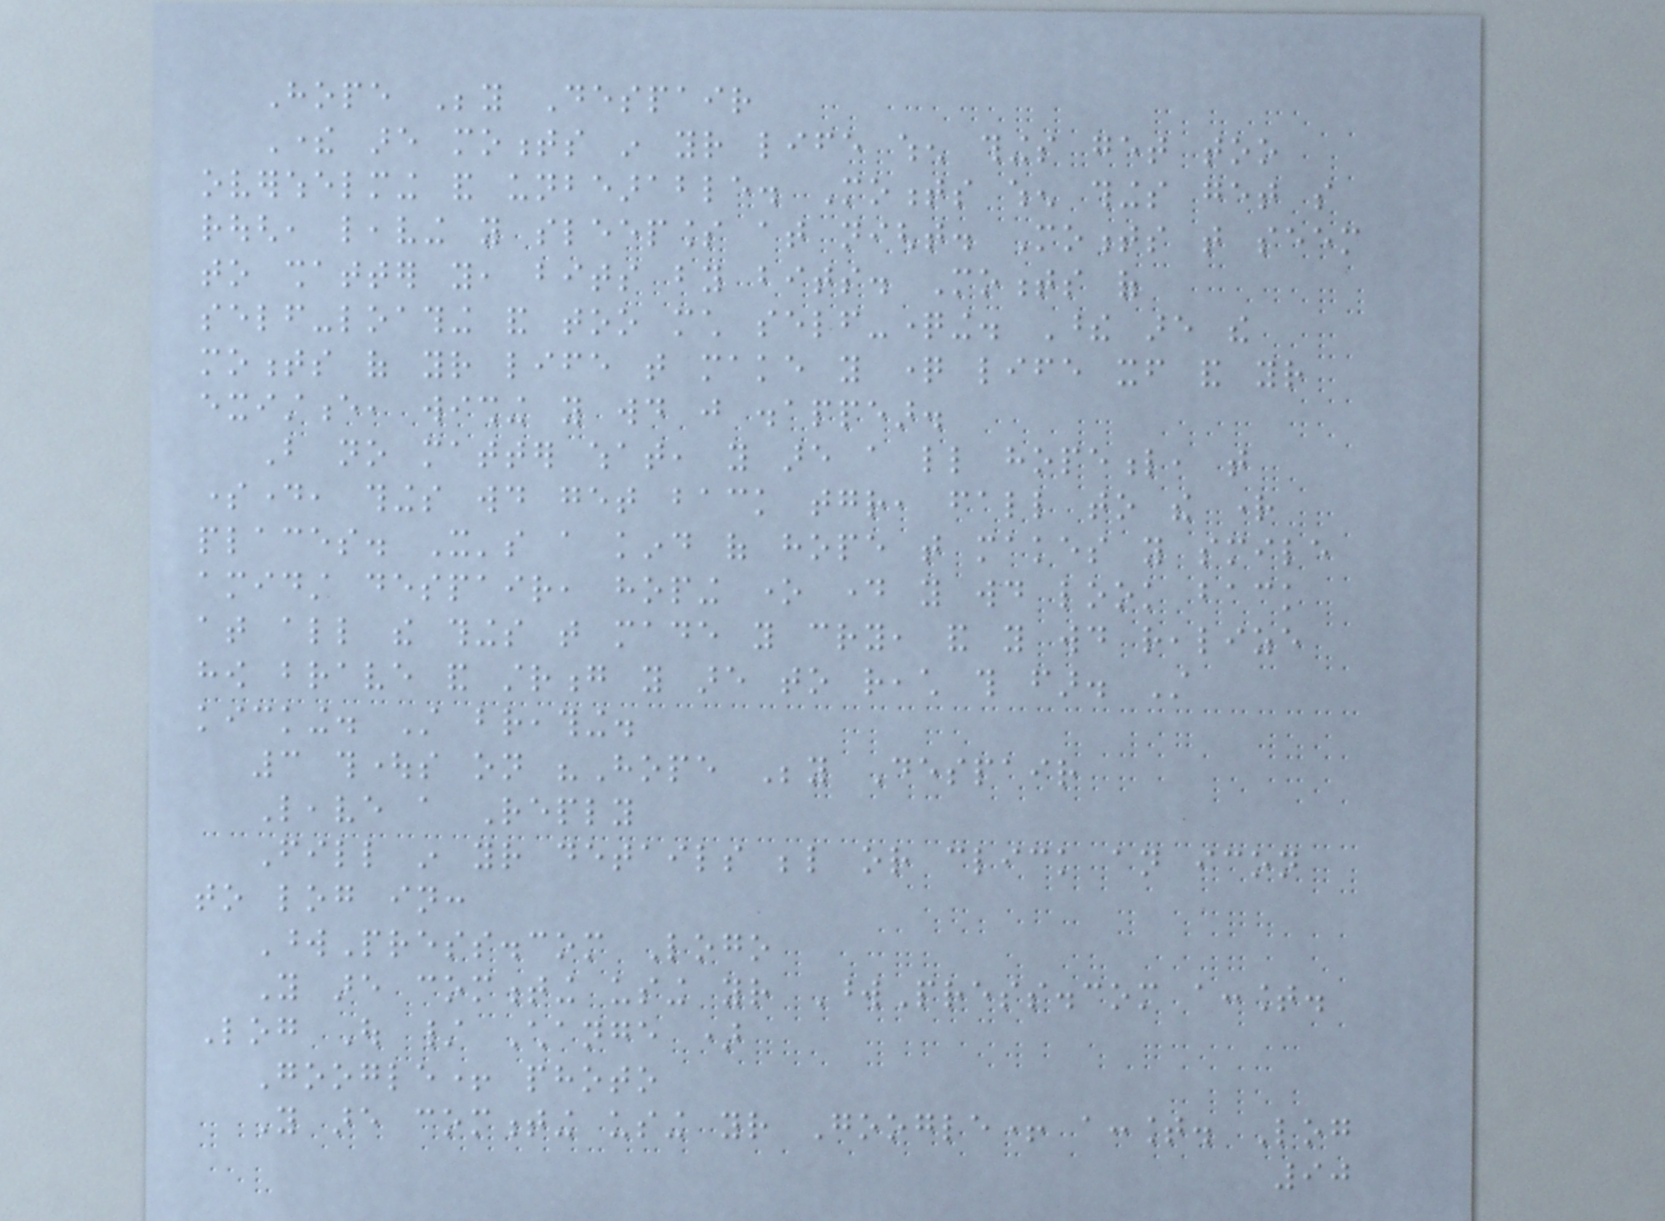Hope Beyond Despair
There are moments in your life when things get too
overwhelming and unbearable. Moments when things get so
rough, leaving you sleepless at night. Moments that seem
to shatter you, bits by bits. Moments of
self-loathing and too much self-questioning. These are the
moments of your life that make you question life itself and your
existence, wishing you would just disappear.
But no matter what, you are a little hopeful, that
someday, things would get back together, fall to the right
places. It's a kind of hope that makes you smile
amidst despair, hoping one day you would look back
at all the things that made you cry, and you would realize
how brave and strong you are to reach this far. Still
kicking. Still breathing.
3 thoughts on "Hope Beyond Despair
Leave a Reply
Fill in your details below or click an icon
to log in:
WordPress.com Logo
You are commenting using your WordPress.com account.
Log Out / Change )
Google+ photo
You are commenting using your Google+ account. Log
90
